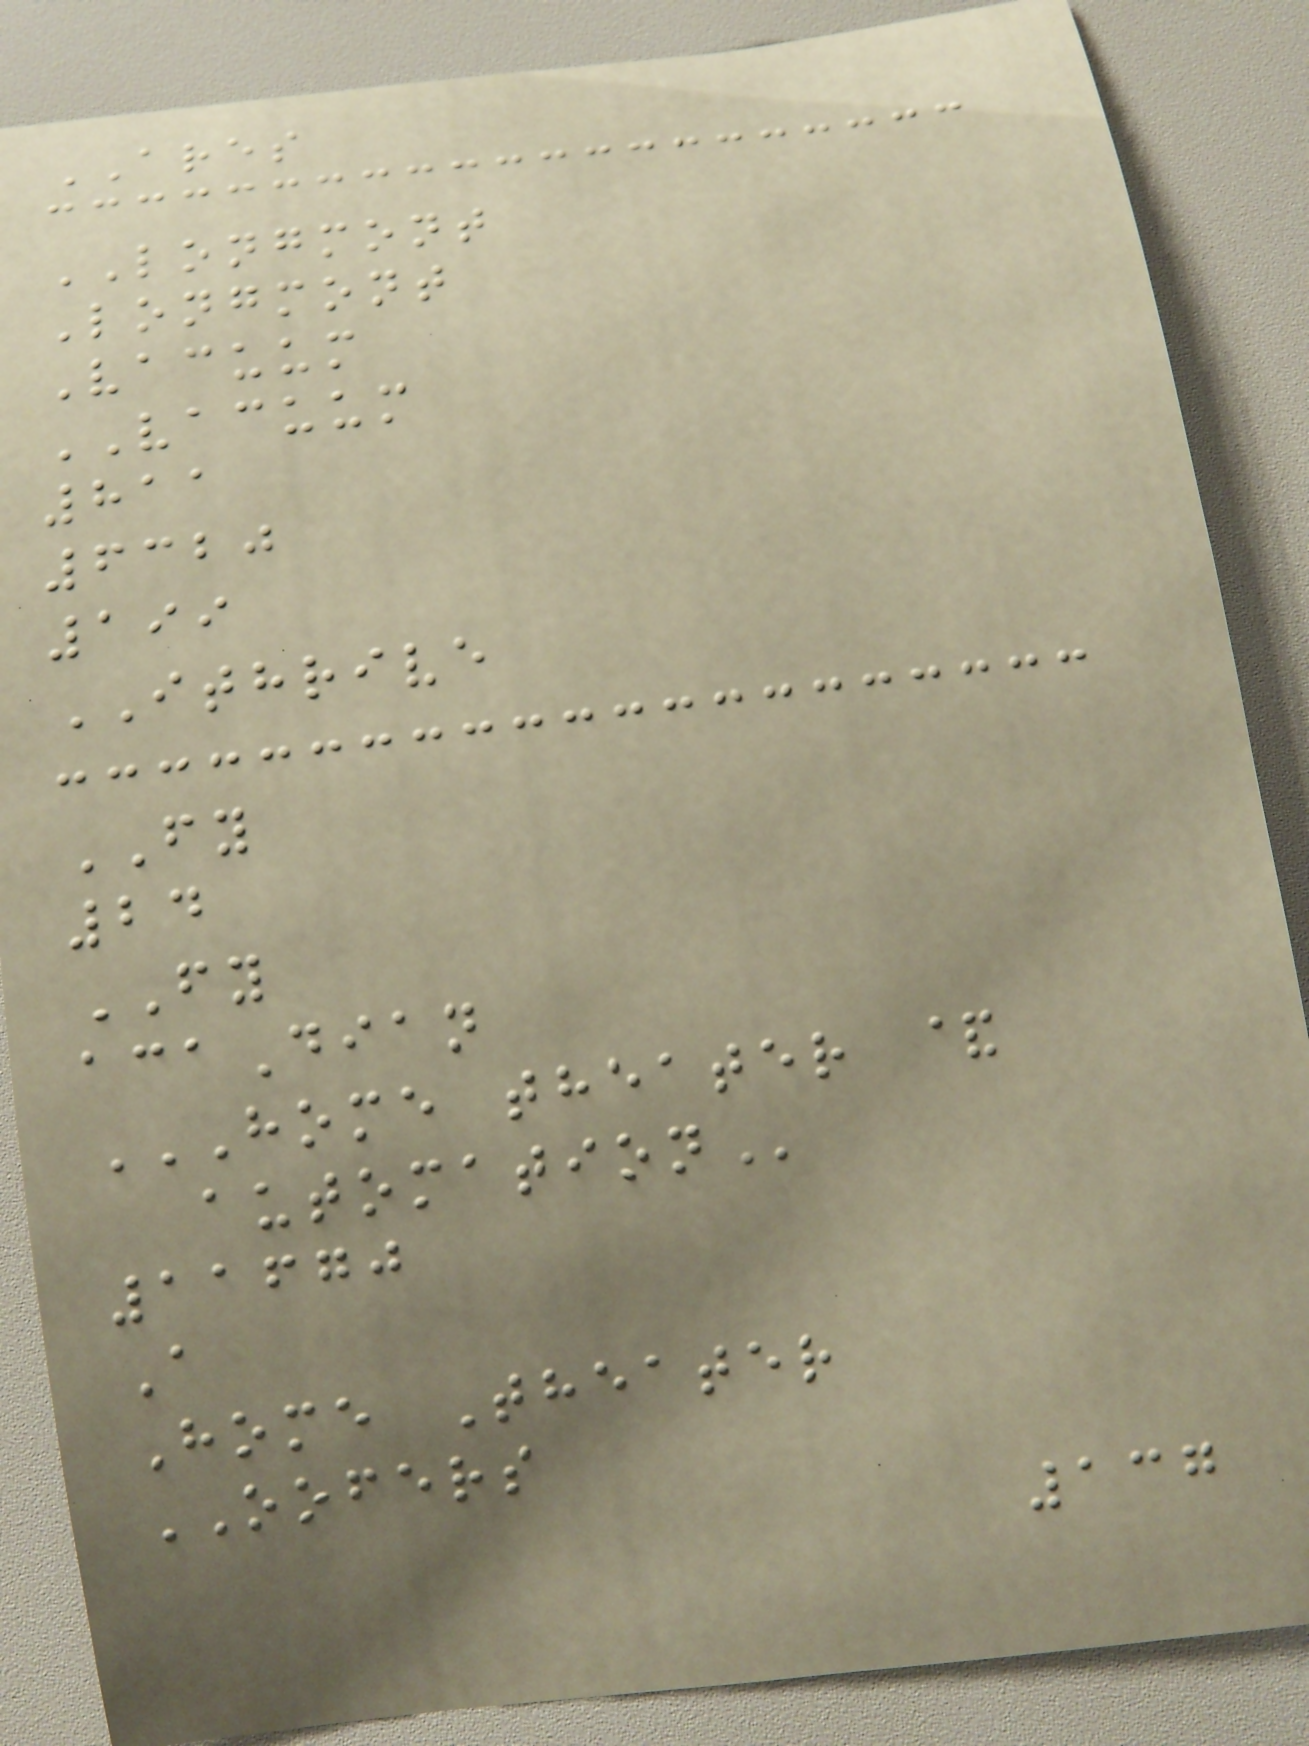ARES
LONGMONT
Longmont
Vacuum
VACUUM
811
6320
199
ITHRIVE
FY
24
FY
acaDian
HOME THEATER &
AUTOMATION
11670
A
Home Theater
OOFERS
137
